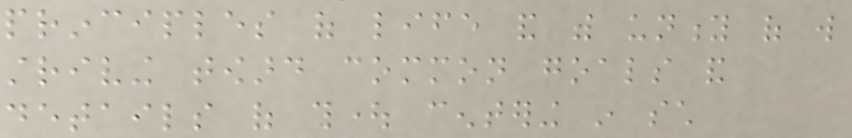principles of life and with unity of will
striving toward common goals and
details of thought centering in such
